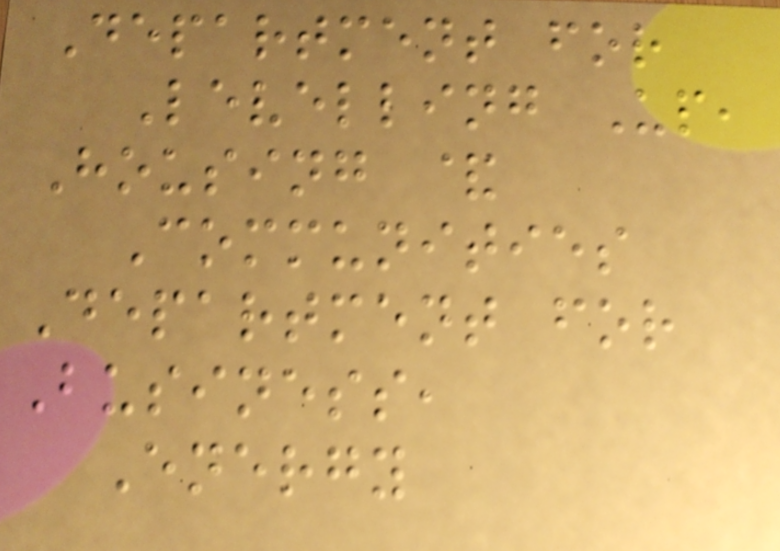Department for
Levelling Up,
Housing &
Communities
Department for
Business,
Energy
